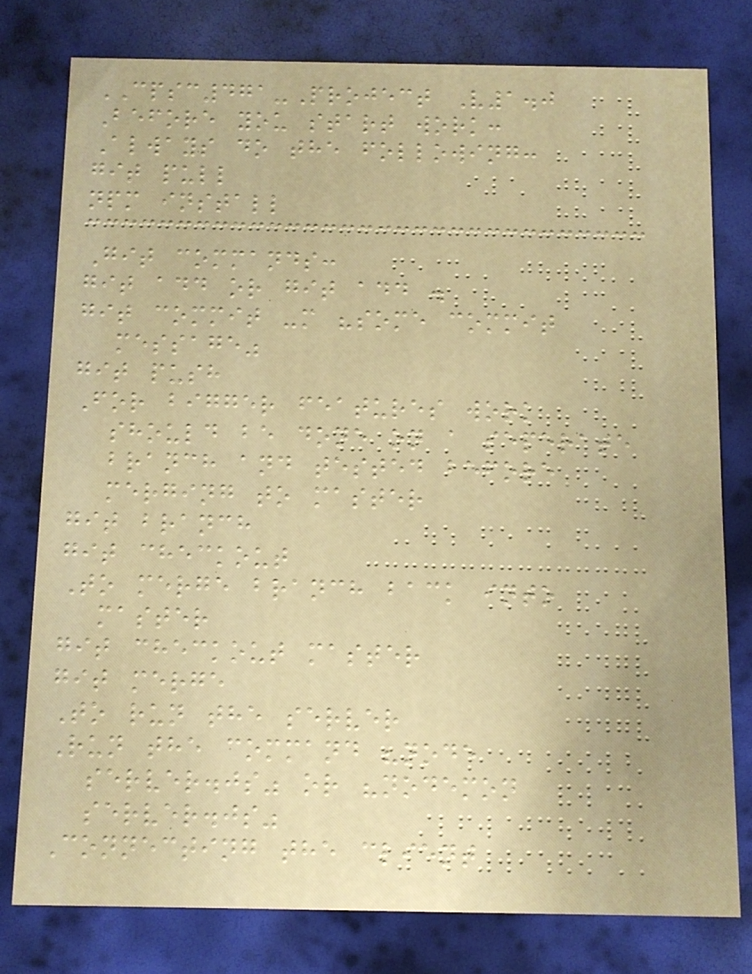CPSC471-Project V1.0
Before you start work:
Always do the following:
git pull
npm install
Git commands:
git add or git add .
git commit -m "some commit
message"
git push
For bigger features work
should be done on a seperate
branch and tested before
merging to master
git branch
git checkout
To merge branch back into
master
git checkout master
git merge
To run the server
Run the command "node
server.js" or "nodemon
server.js"
Connecting the client
